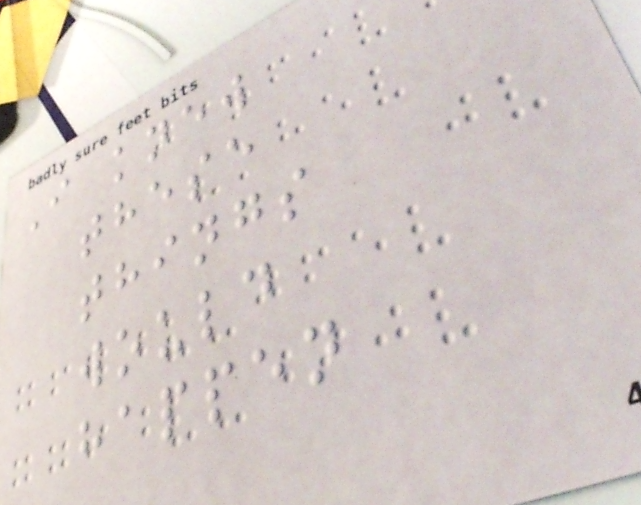I knew
these
things
would
happen
